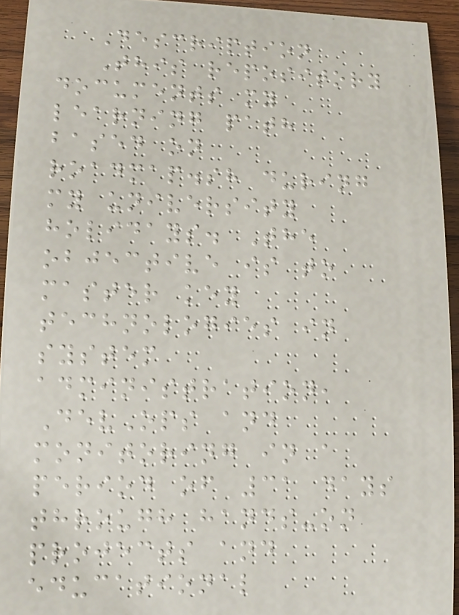Description
This repository
documents my
learning path
based on
roadmap.sh during
my university
holidays. The
objective is to
master key
technologies in
system
administration,
DevOps and
monitoring in a
period of 31 days
through hands-on
projects and
educational
